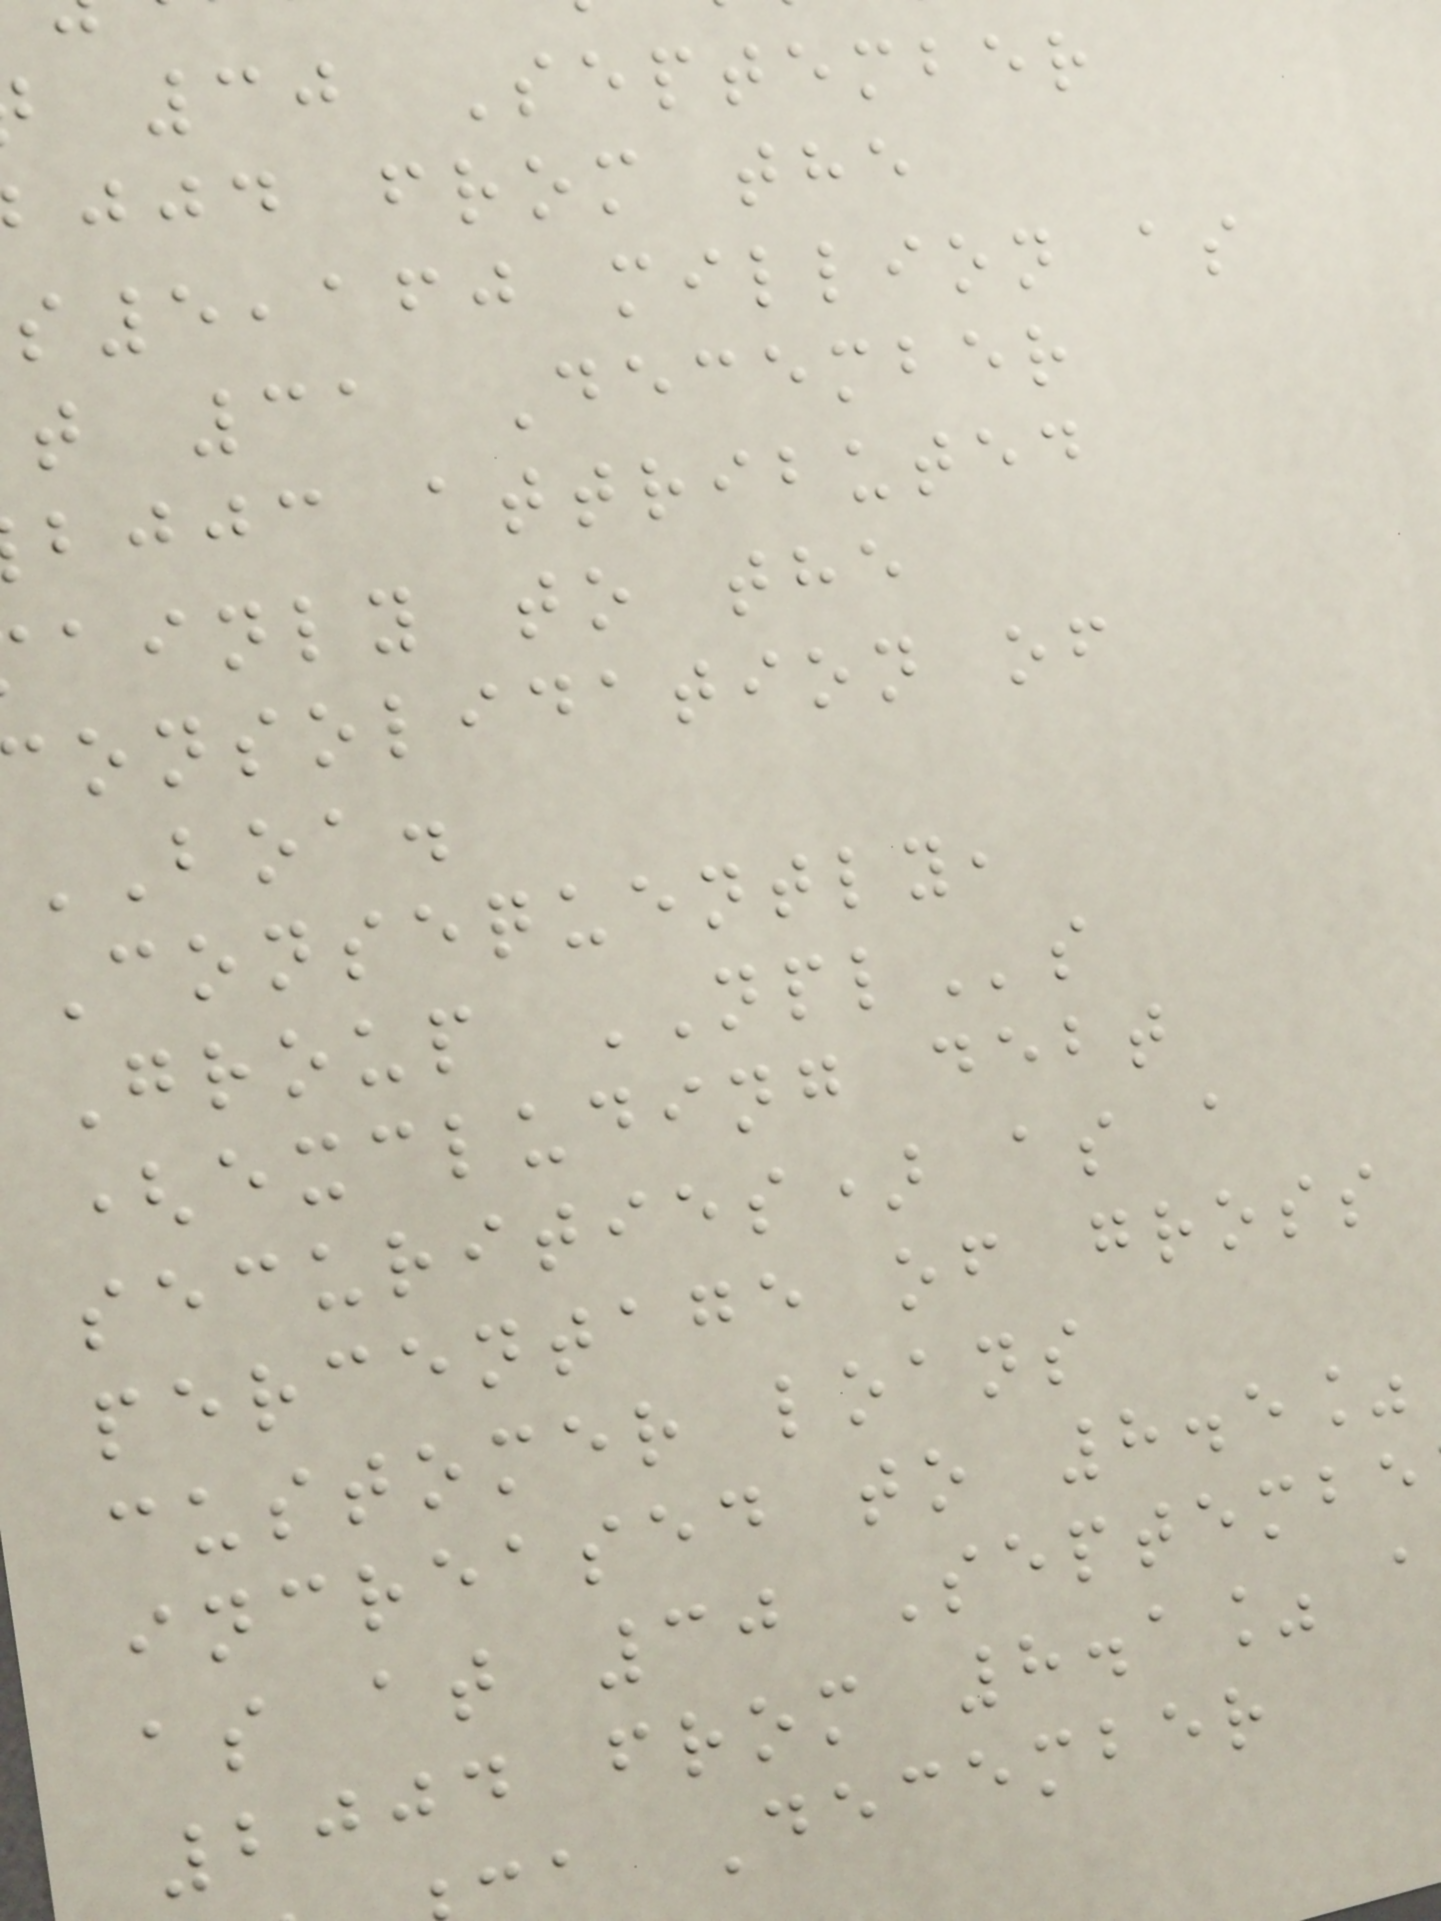30 September
jjd from the
5,160 million as
t 31 December
bjjc attributed
ainly to the
onsolidation of
BOA.
Consequently,
Group NPLs
(excluding debt
securities) as a
percentage of gross
customer loans
increased to 8.5%
as at 30 Septembe
2004 from 8.1% a
a December
